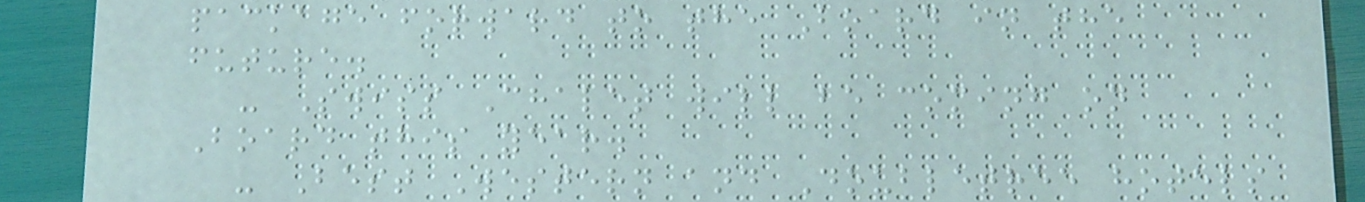package forward to the Board in the
future.
- Swiss Chalet will be coming on
Board this year.
- Best Western and Doubletree hotels
